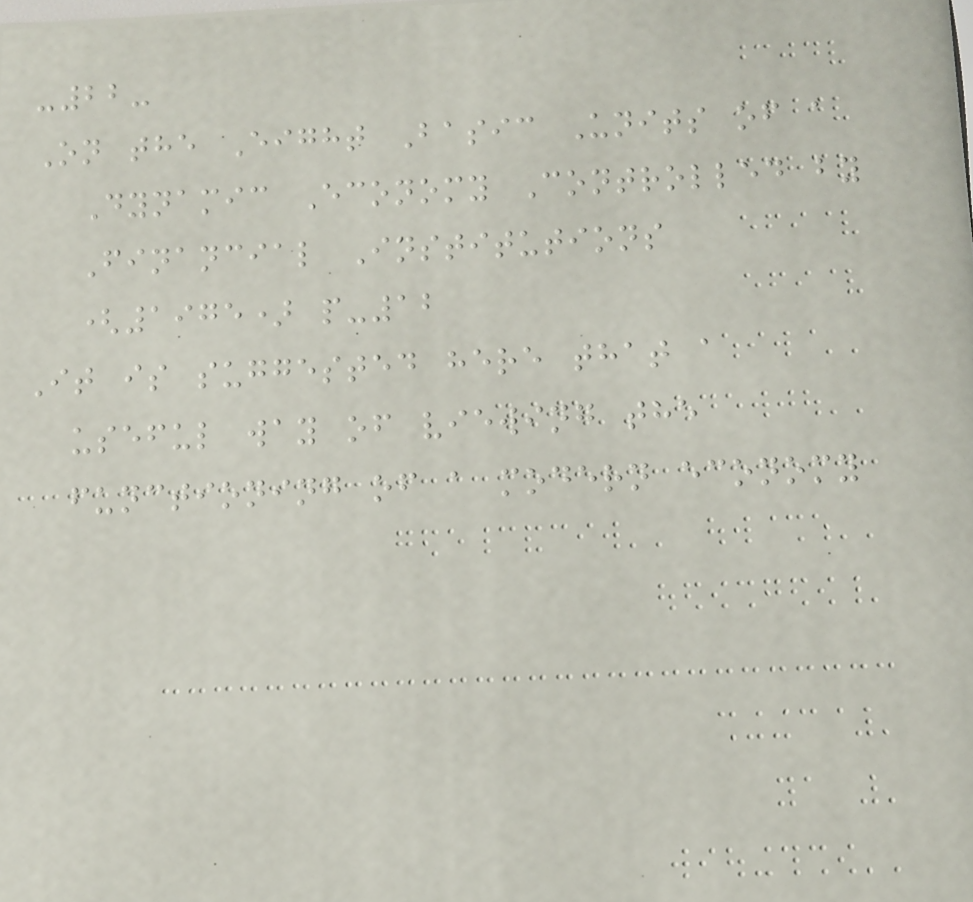-22-
On the Eight Basic Units of a
Dynamic Economy Controlled by
Financial Institutions
(1975) p-12
It is suggested here that a
useful way of viewing the
functioning of a modern economy
